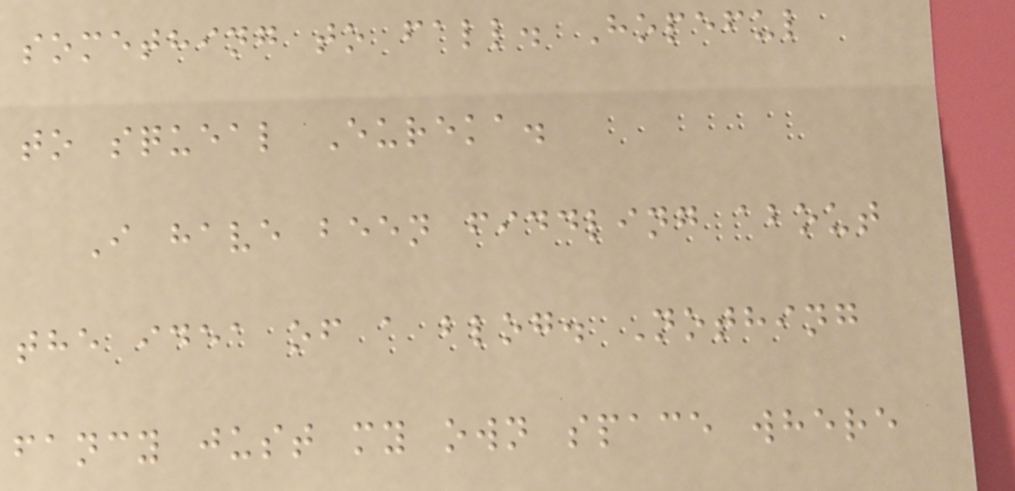something to fall. Hopeful
to squeal Eureka.
I have been fiddling about
the idea of a blog. Nothing
fancy just my own space where
